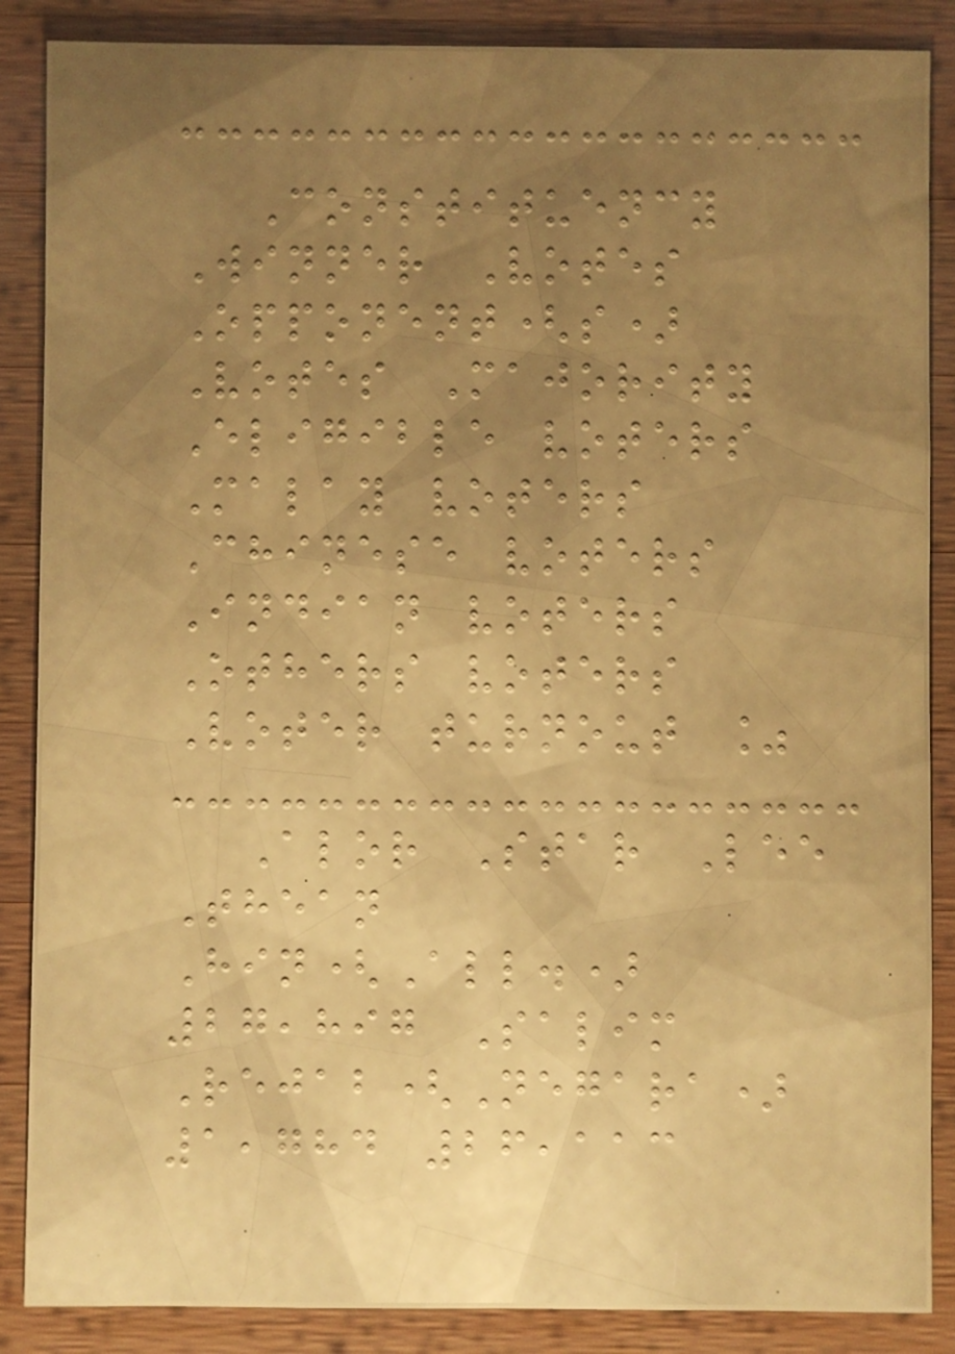Constituency
Winner Votes
Opponent(s)
Votes Majority
Eligible voters
Malay voters
Chinese voters
Indian voters
Others voters
Voter turnout %
Alor Star Lee
Thean
Hin(All.)
27,897 Salim
Rejab(Negara)
1,784 26,113
